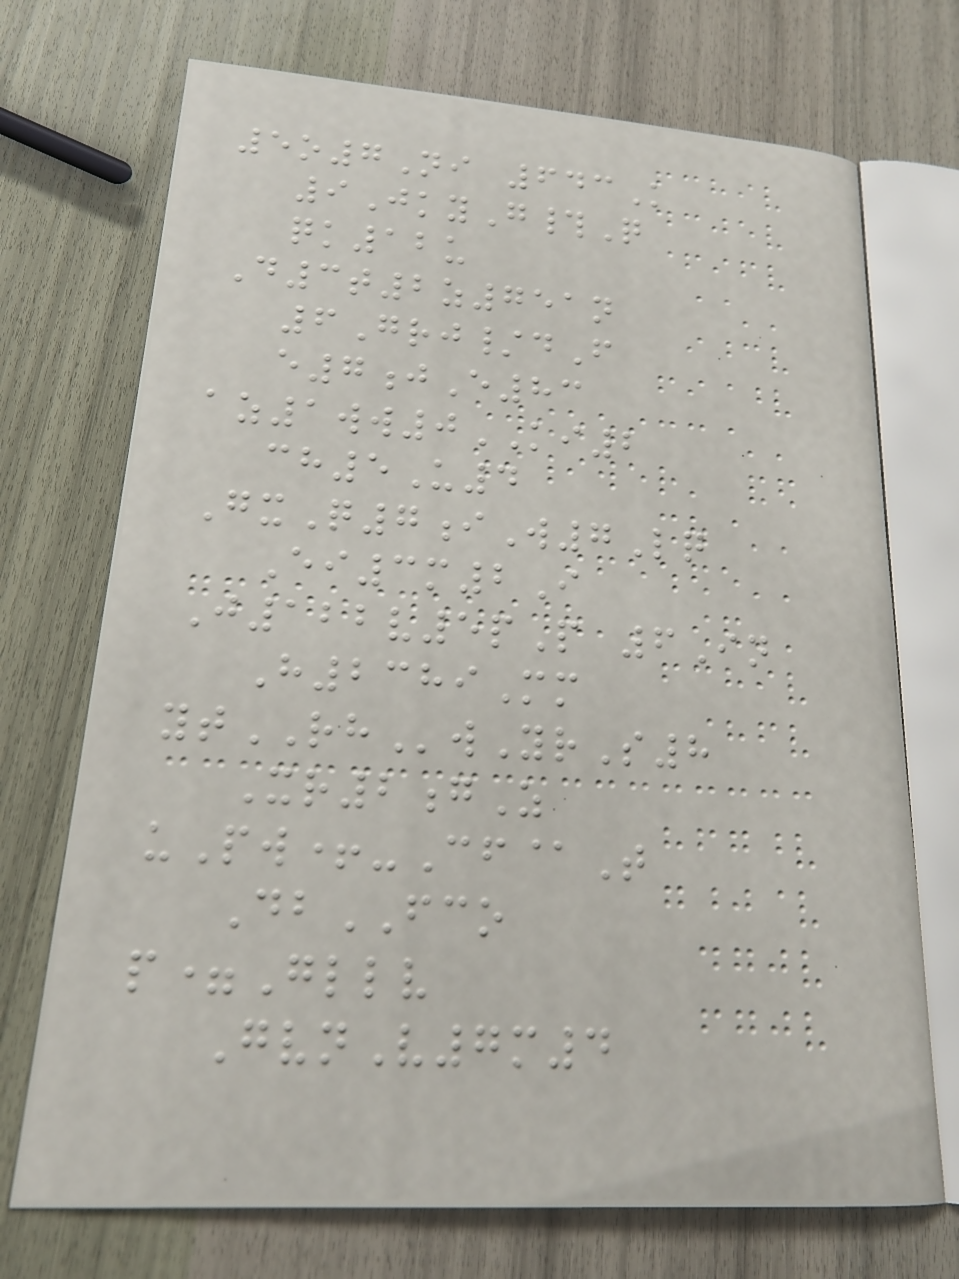5o7Ni 643K
9JkyG#Q
qk12u
D3t2z751n
6Grj/dF
e7jE83
az1ww0KI2
ch5U4
GxQ7iW7Lq
Ei3m2I
J122v5pP 6In
H2389Mm
ytRHwYrS8
Xr2gZ
uPw+-Cf@T
DbFCO
p=Gllv
GvnV7m4
